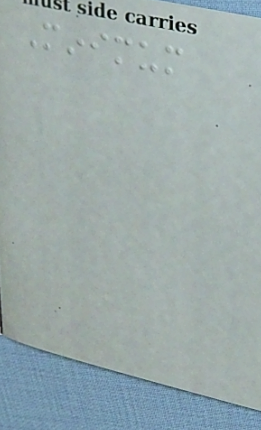Minimum
